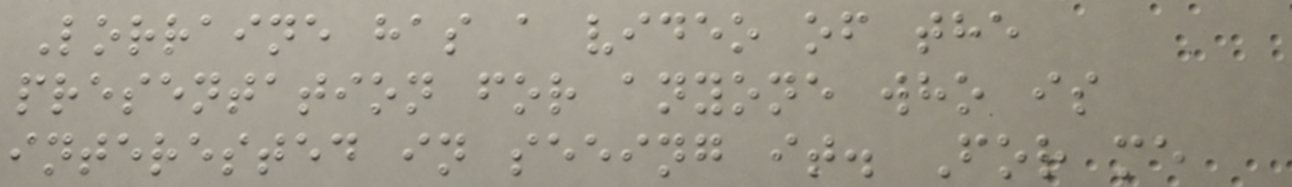Lorraine has a video of the
presentation for anyone who is
interested in seeing it. For me
